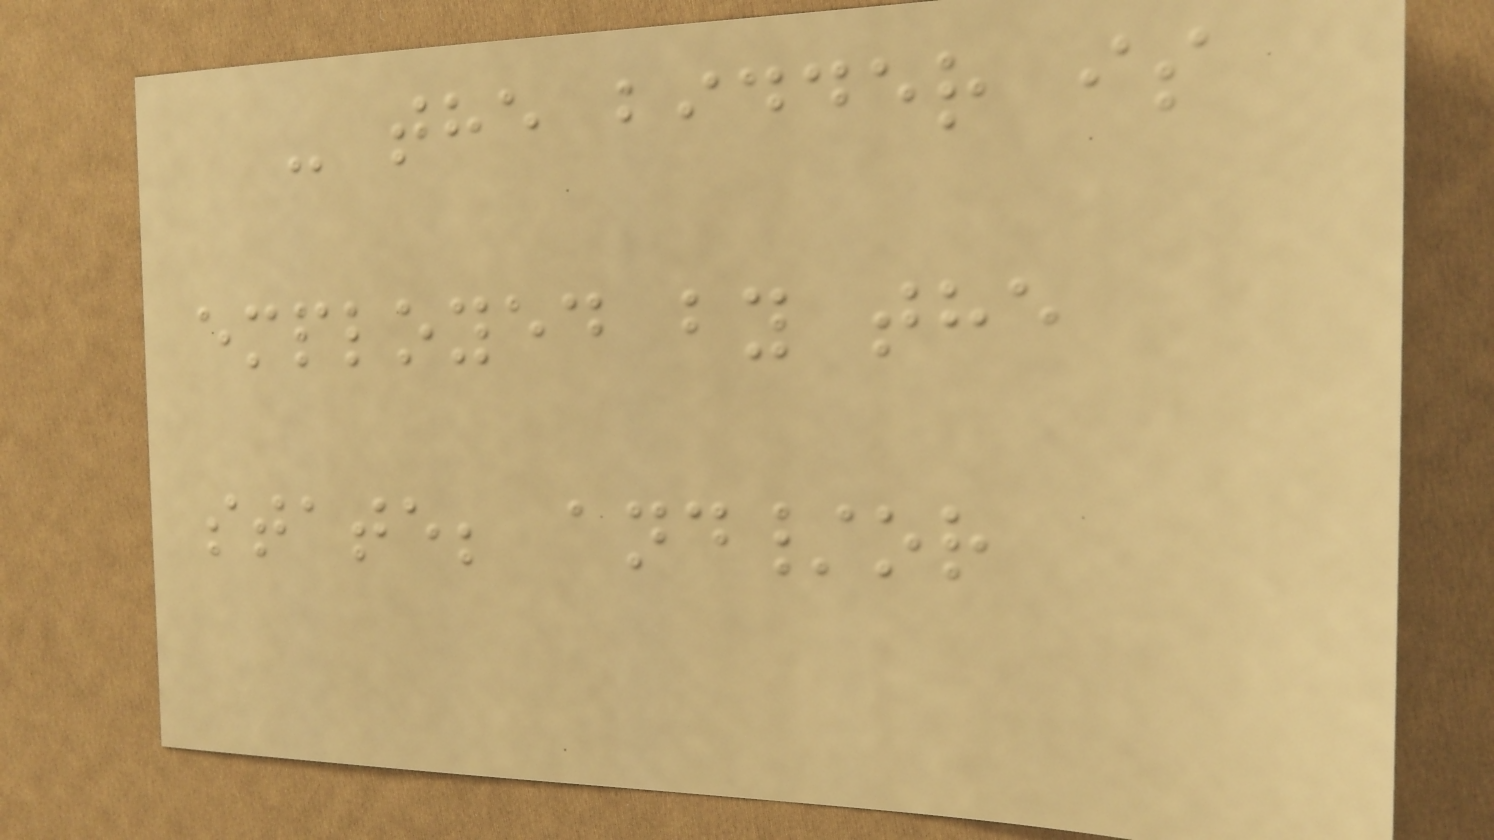- the bidder is
employed by the
state; and/or
